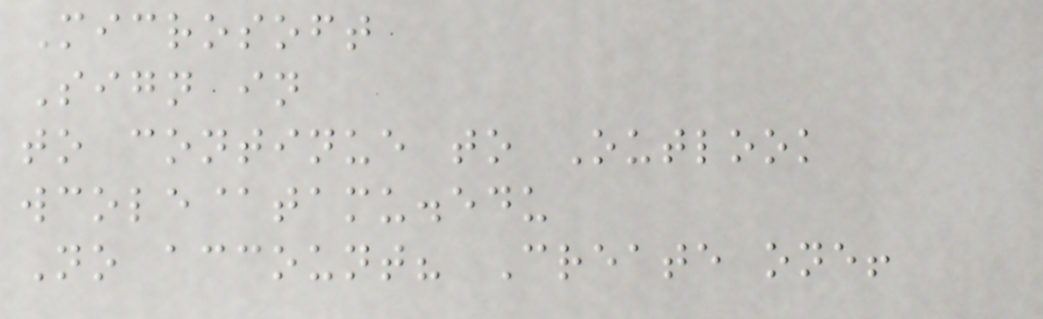Microsoft
Sign in
to continue to Outlook
wcole@tamu.edu
No account? Create one!
